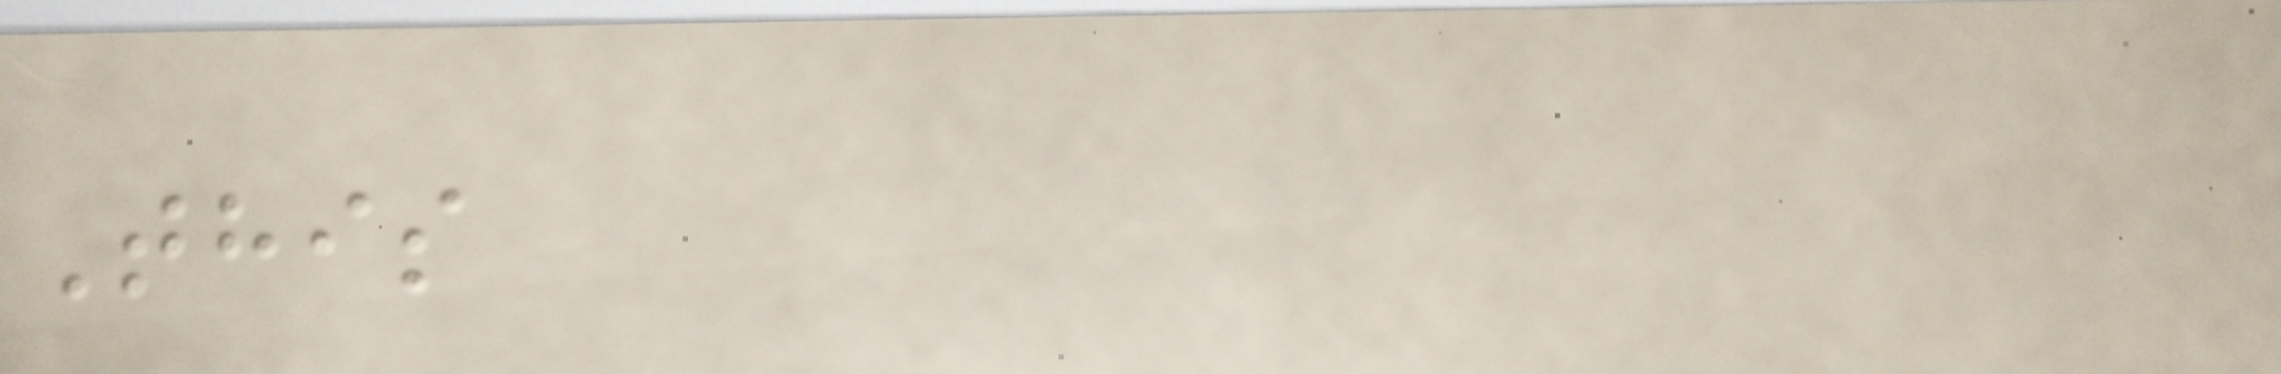This
